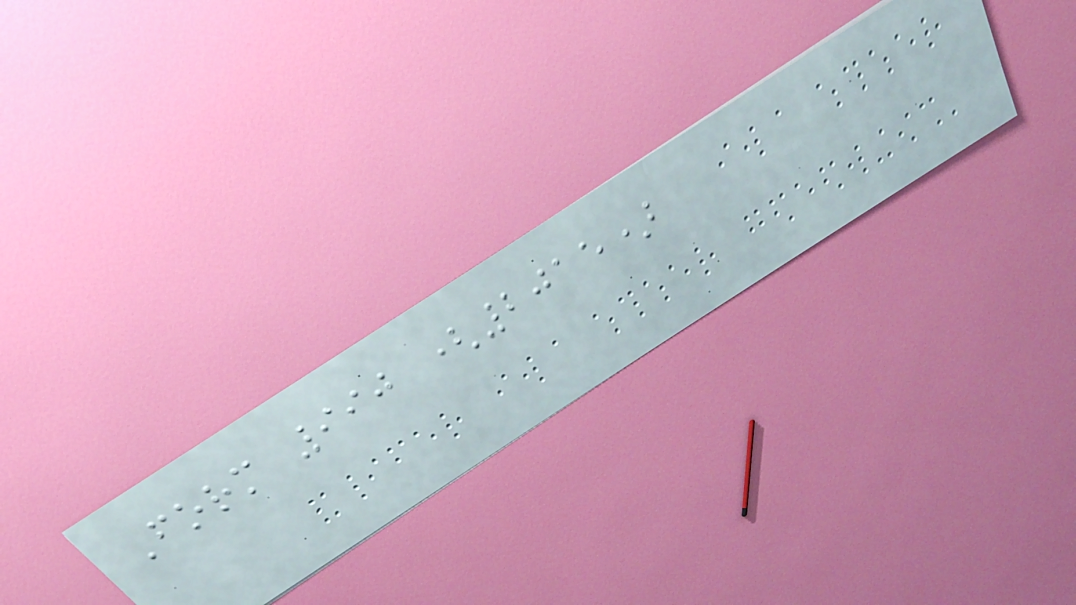Form 990 (2015)
